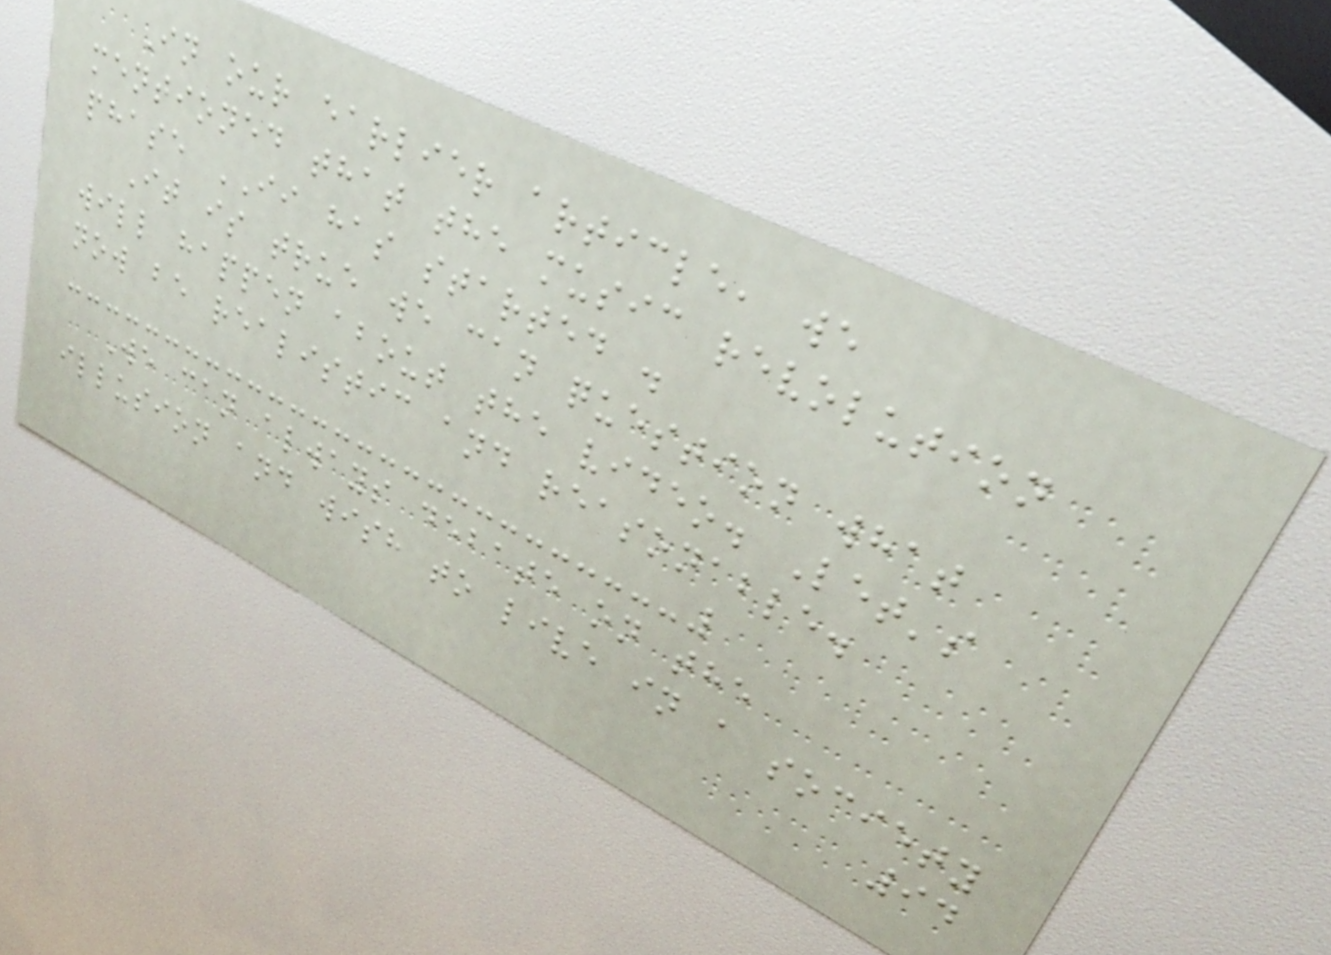In our earlier article, we
mentioned that the music revolution
phase II has started .
It is true we can question what
will happen about the video. Let's
now be realistic and reasonable.
We can always debate on the
illusion and wish to live in a society
94
